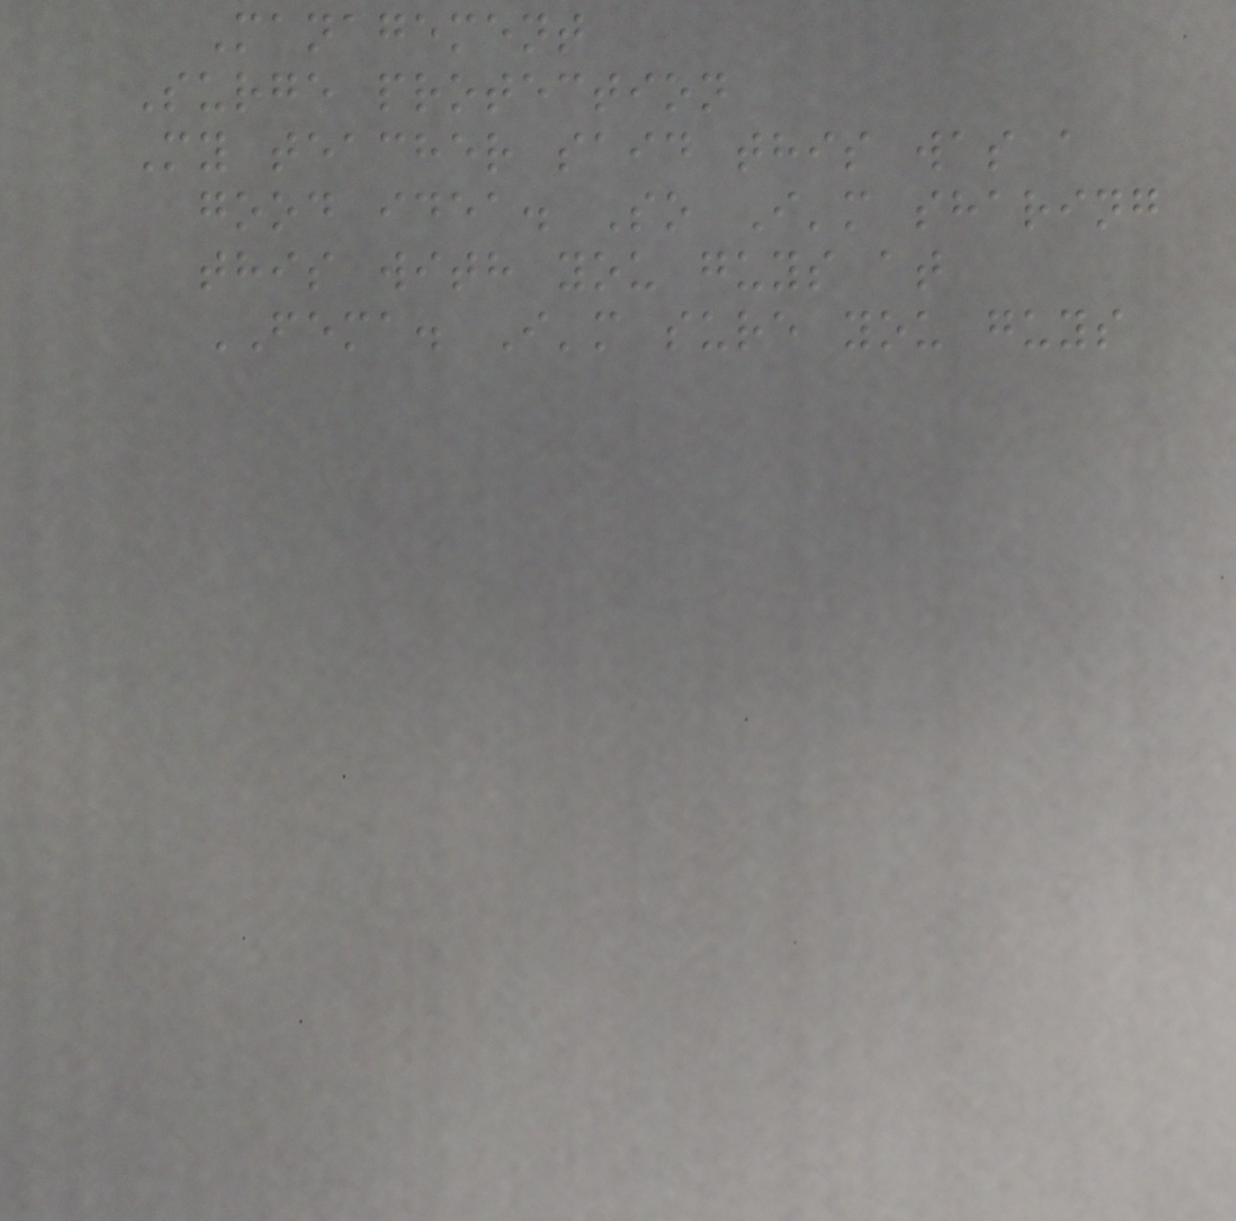Management
Surge protection
My teacher said this was a
good idea. So I'm sharing
this with you guys at
FEMA. I'm sure you guys
